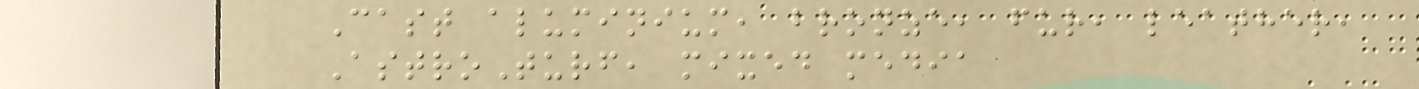Cast aluminium, bronze, fur, leather,
AstroTurf, mixed media
